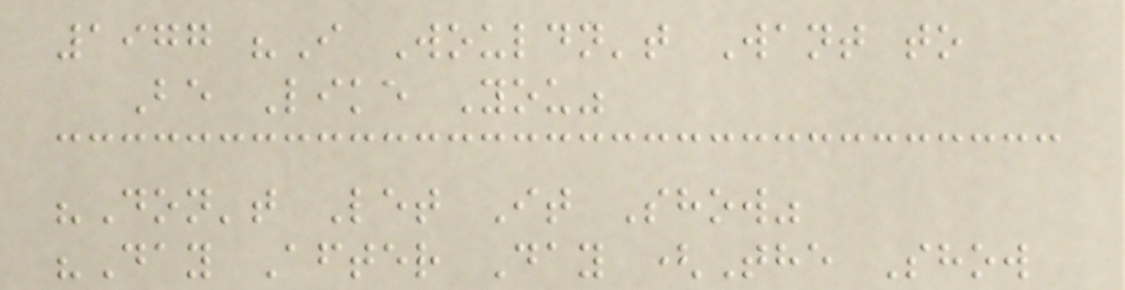1977 "I Wouldn't Want to
Be Like You"
"Don't Let It Show"
"Day After Day (The Show
